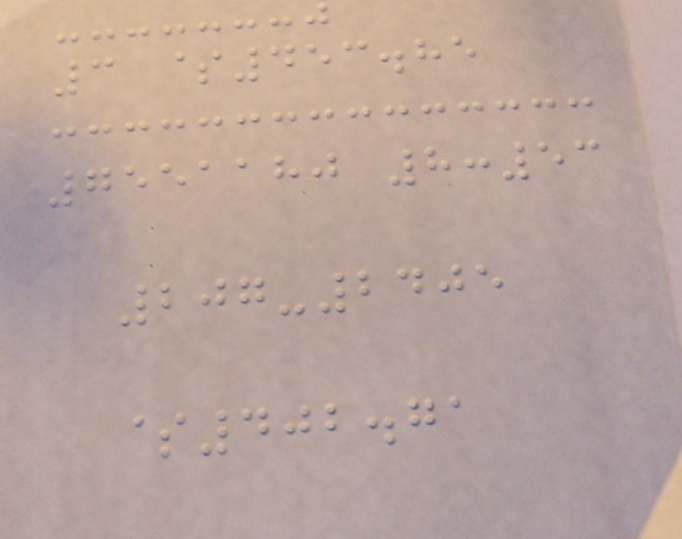3 $453.85
7551180 8:53
207-2405
$402.71
